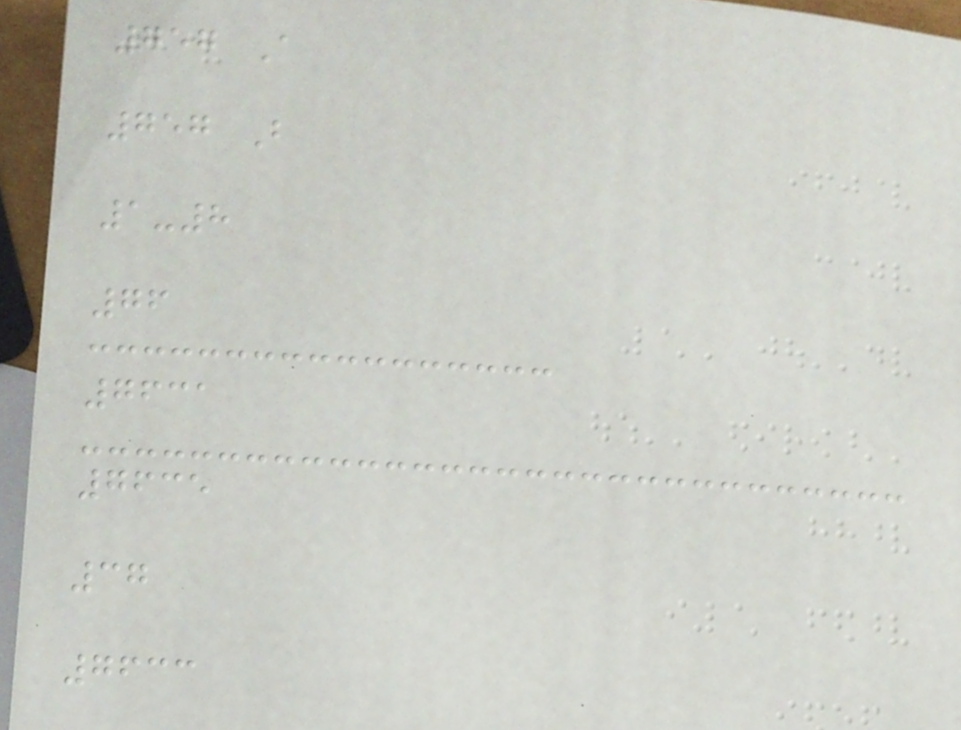757 A
757 B
1-8
76
7631
7635
37
7633
